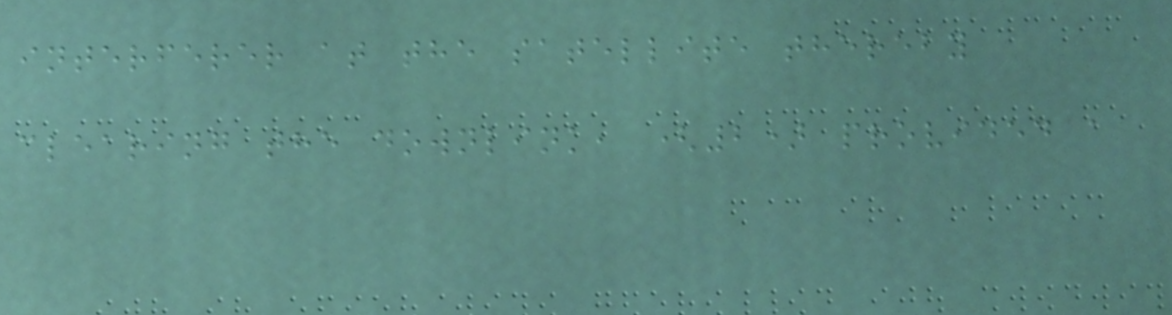interferer at the satellite thereby
clearing the downlink, (2) provided a
